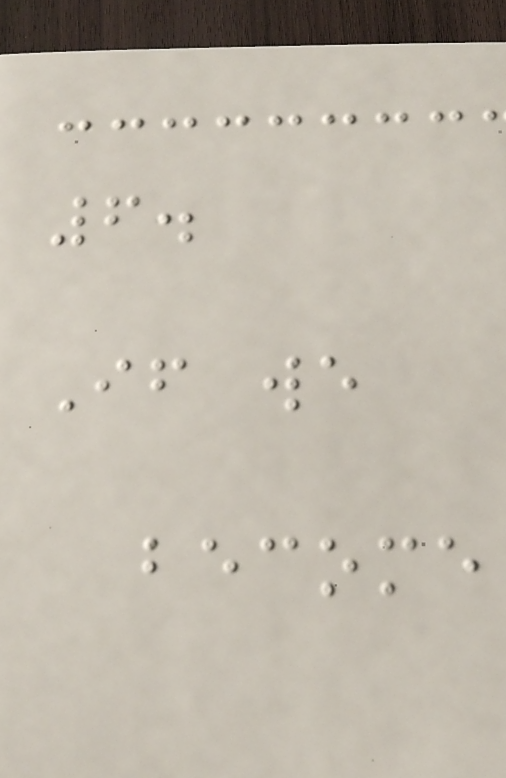6.
If we
become
